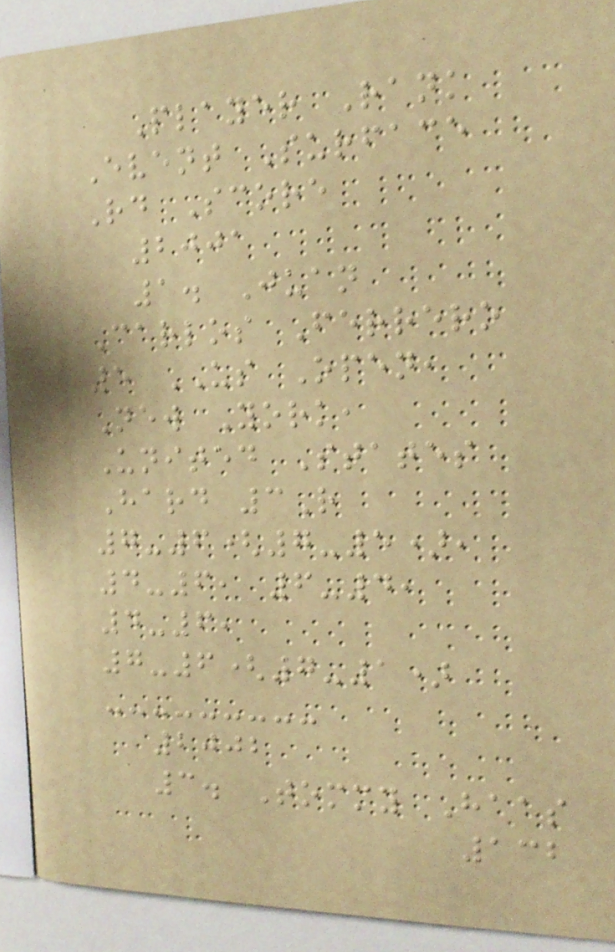Player Rank
Event Surface
Rd Score
2001
1. Juan
Carlos Ferrero
5 US Open,
New York,
United States
Hard 3R
7-6(7-5),
4-6, 6-4,
4-6,
7-6(7-1)
2002
3. Tommy Haas
132
